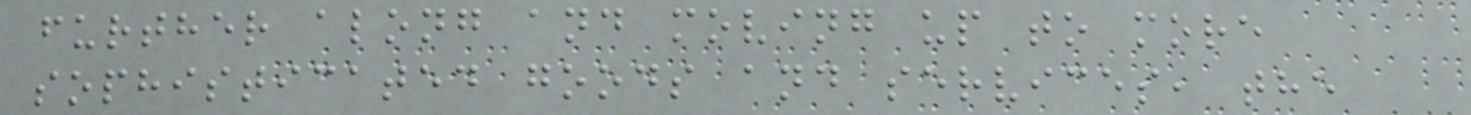further along and moving up to more
sophisticated goods and services, the
